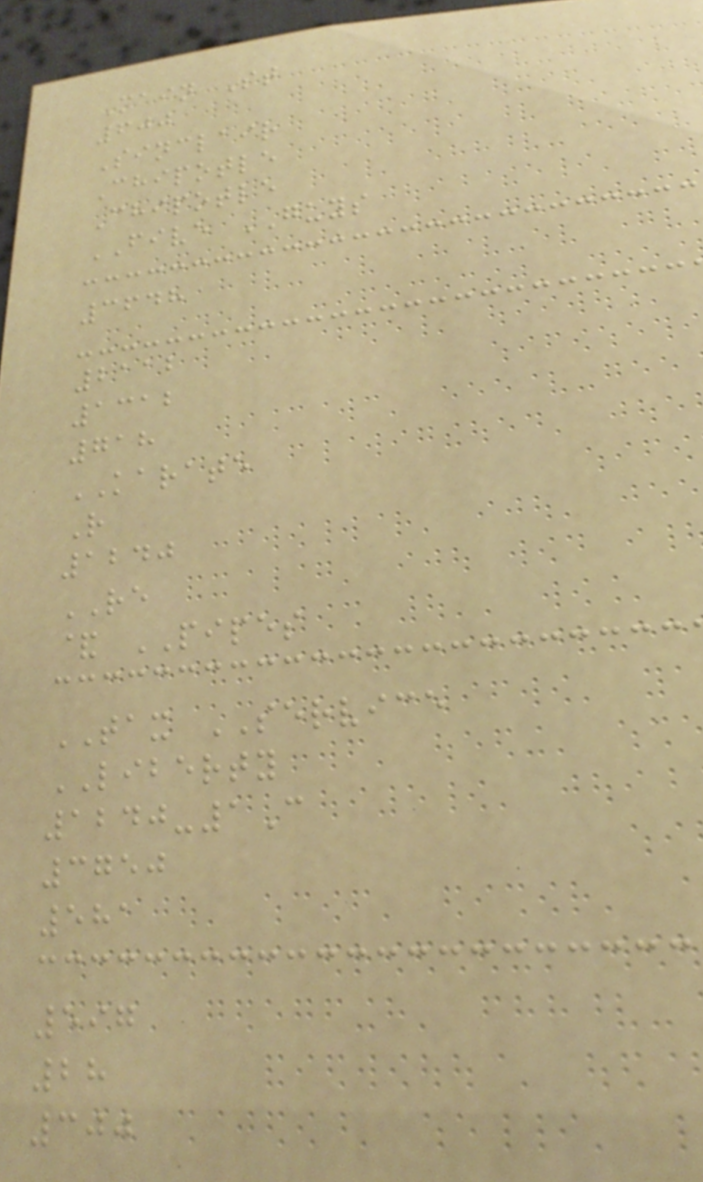Main St
600
Sinclair
Chipotle
Chipotle
FIVE GUYS
3648
2112
1312
718
KARATE
R
1240
RE
& PIPES
TAX SERVICE
LIBERTY
1240-1C
3750
581
597
28
300
